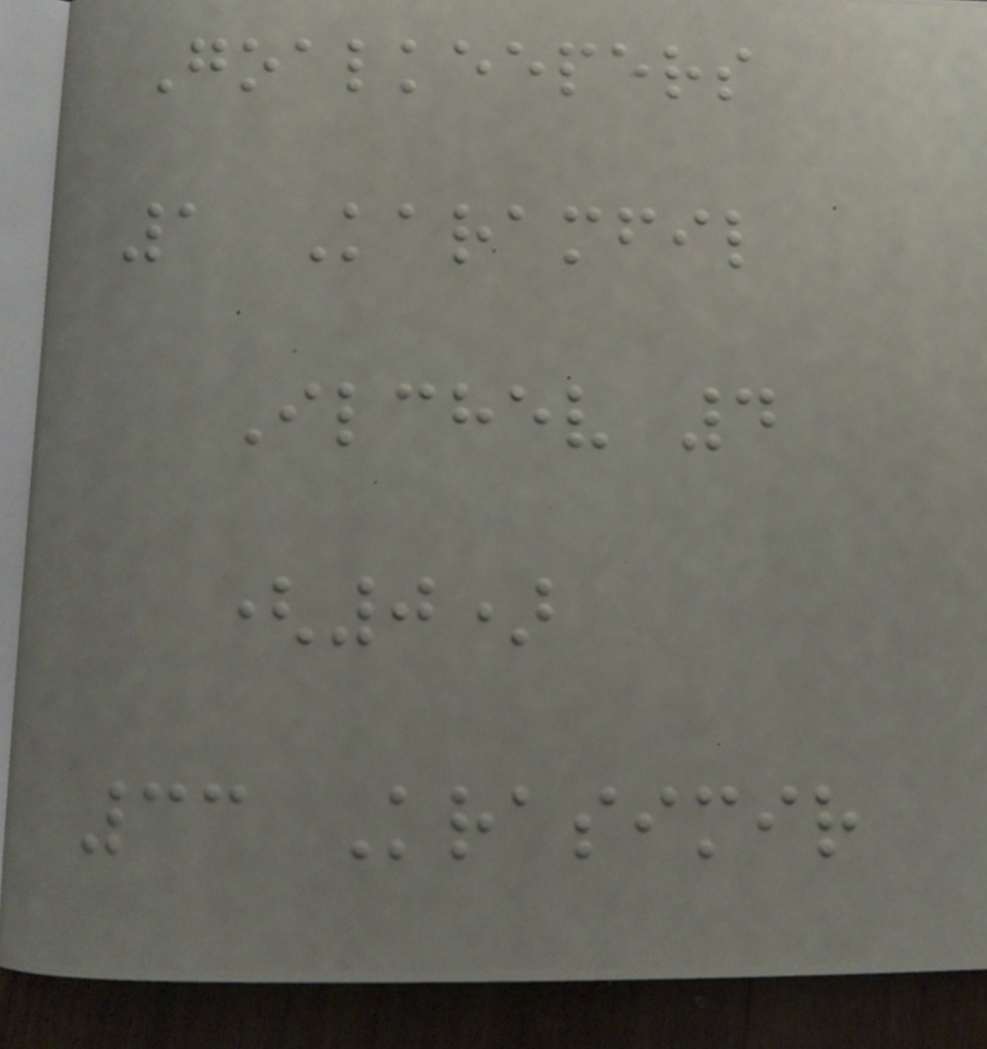Goalkeepers
1 Karamfil
Ilchev 4
(0)
33 Krasimir
